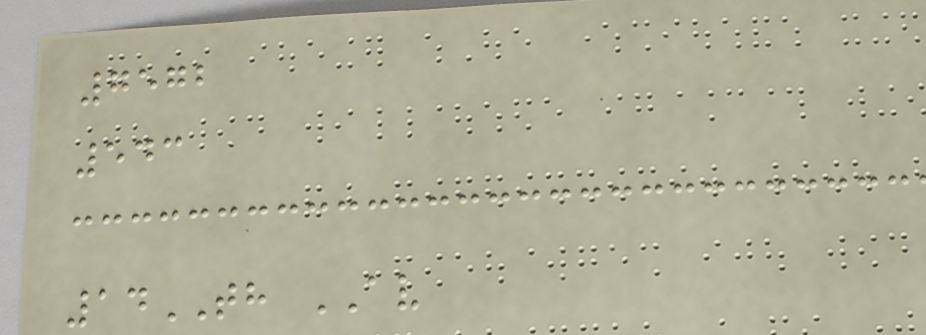7572
543
14TH AV
